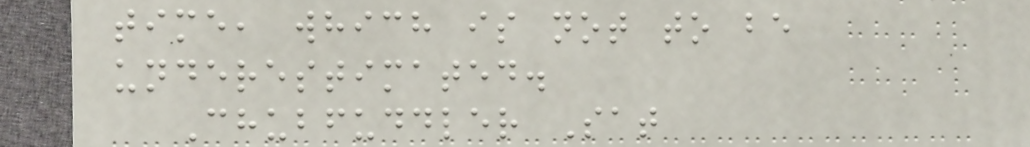time, which is not to be
underestimated.
Chubfuddler Sat
